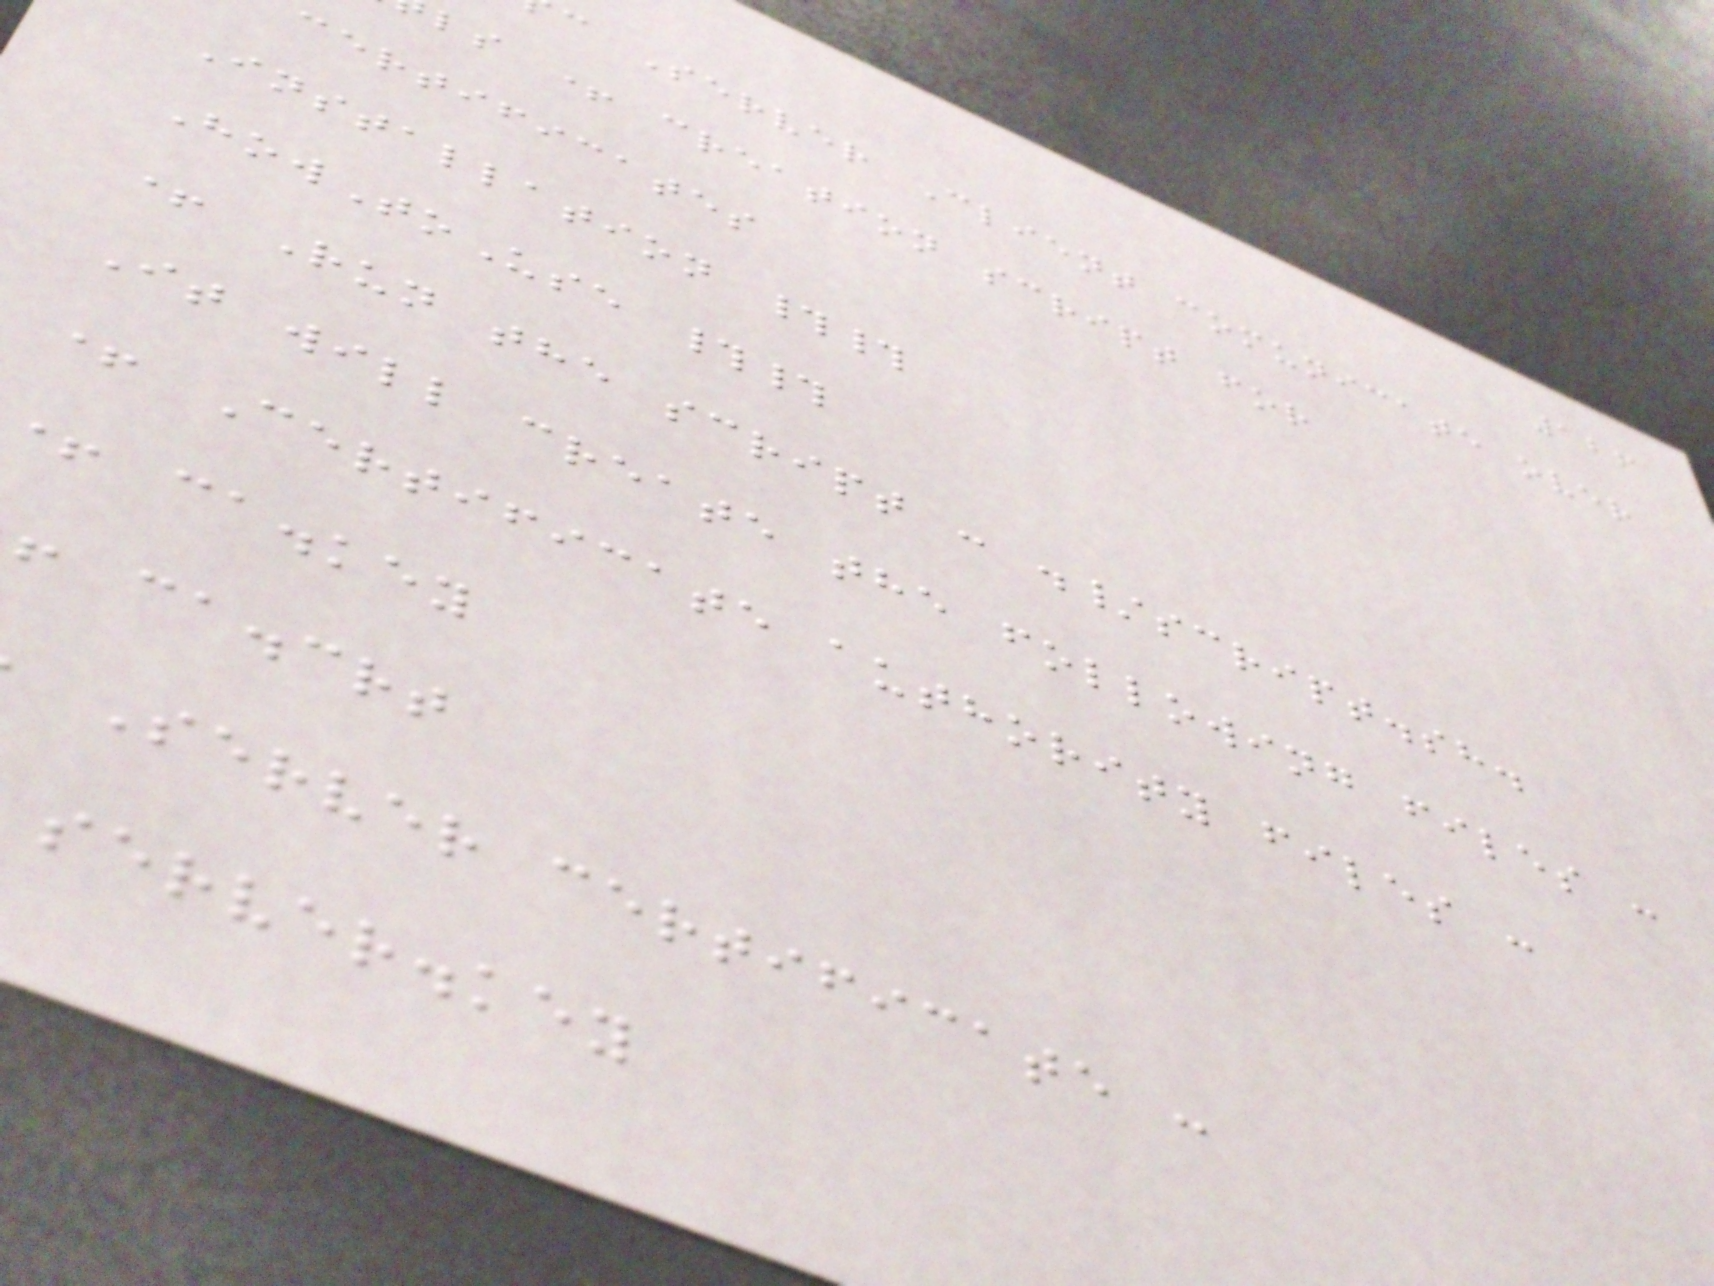126
c Server Client comunicate over
ls + creation script for
certificates
Installation ##
HowToUse ##
+ Run the script : ./script.sh.
It will create the following files :
+ Certificate authority files :
+ ca.key
ca.crt
Server certificate :
server.key
